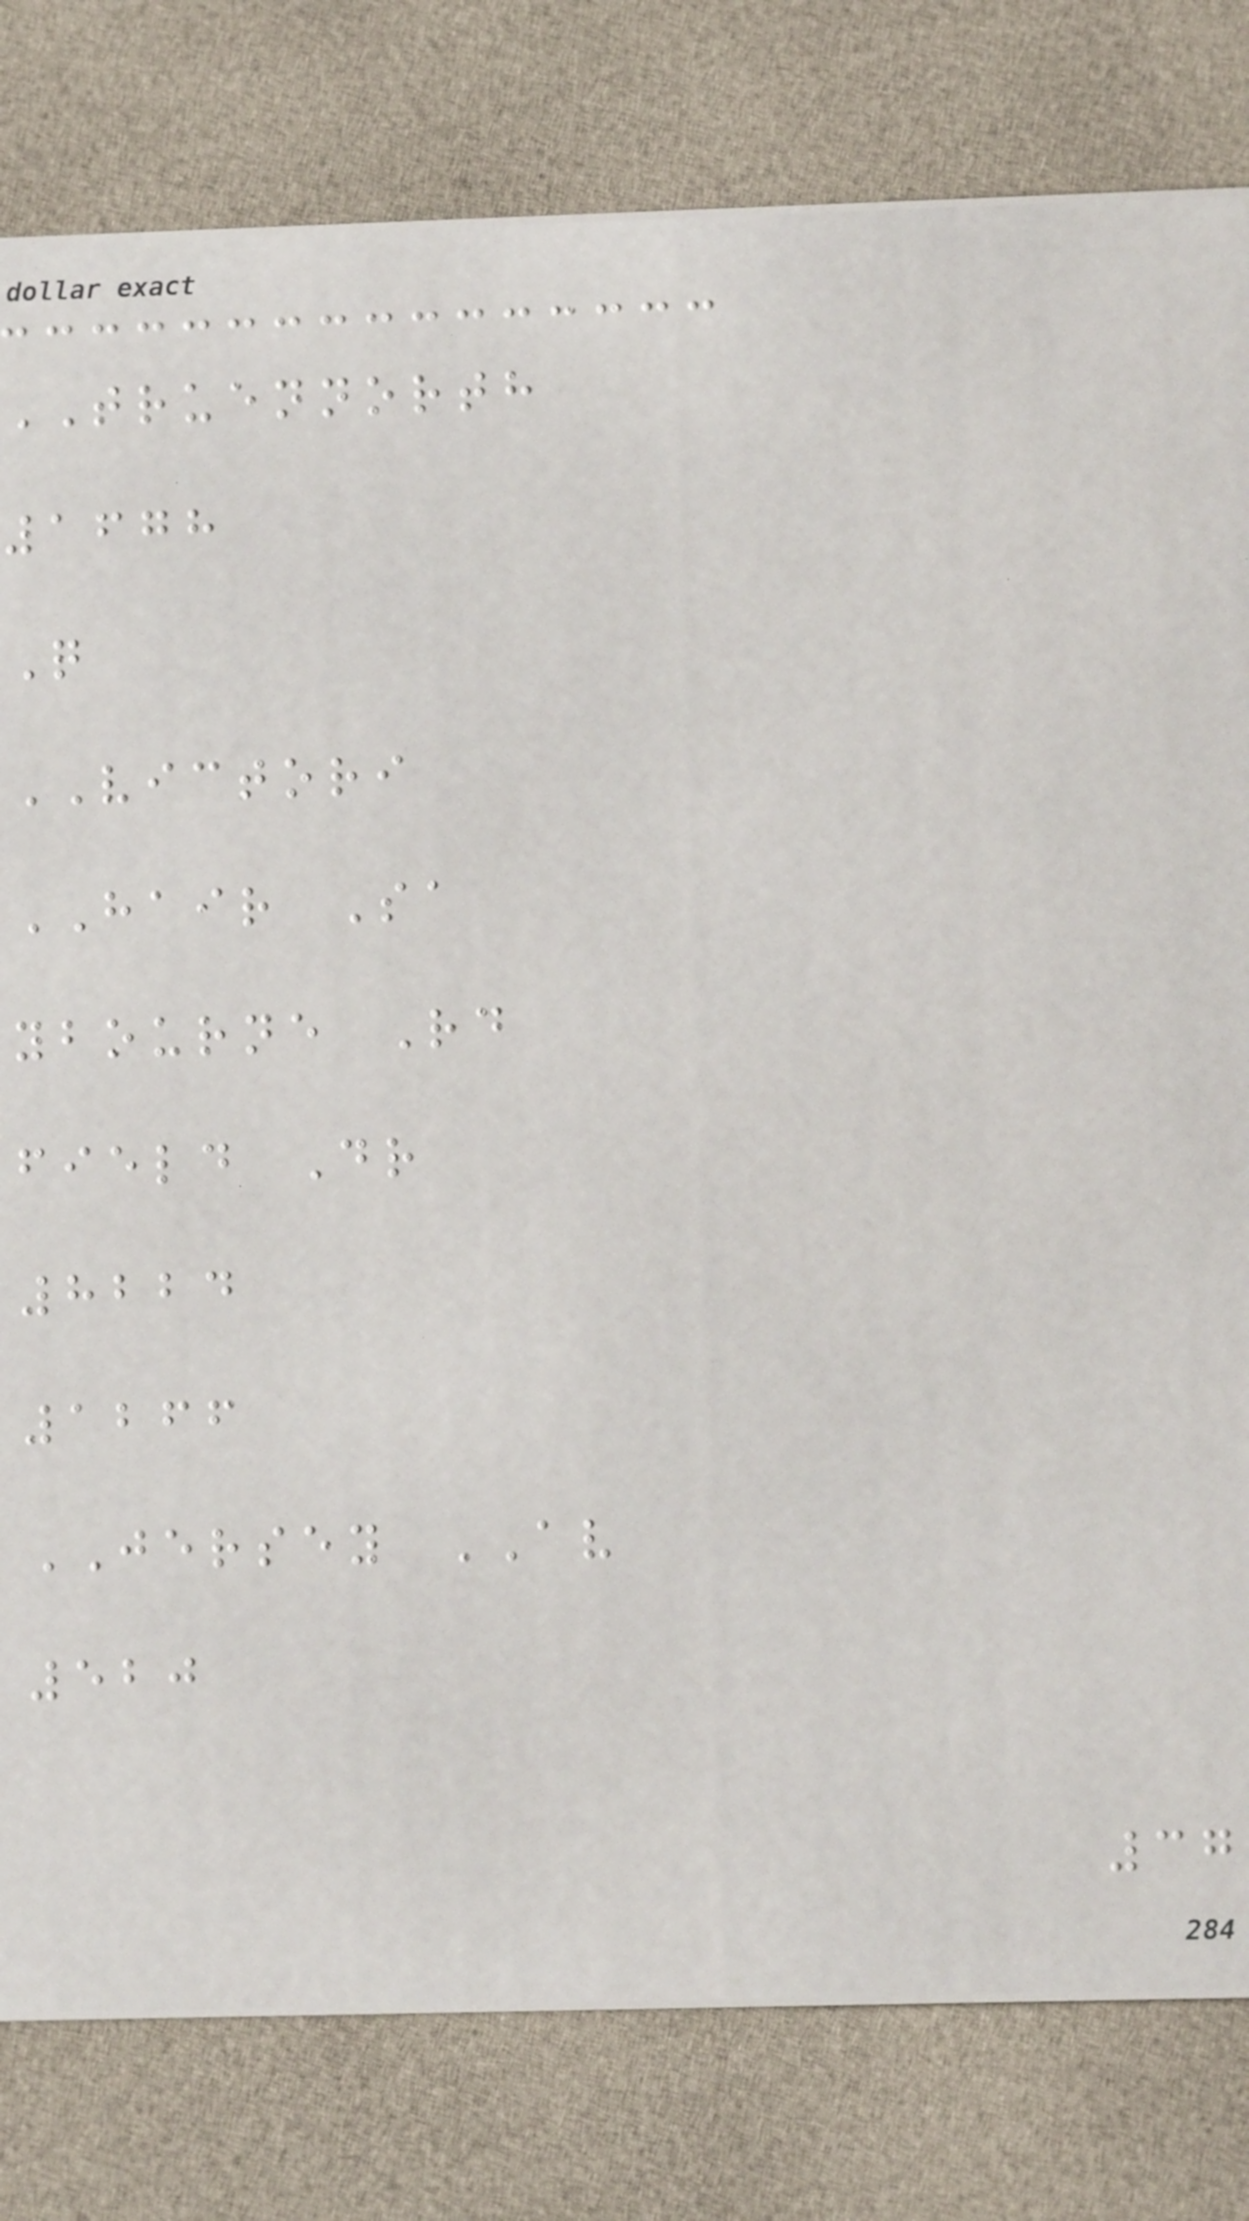TRUENNORTH
1678
Q
VICTORI
HAIR Sa
ybourne Rd
field Dr
8224
1266
JERSEY AV
520
37
